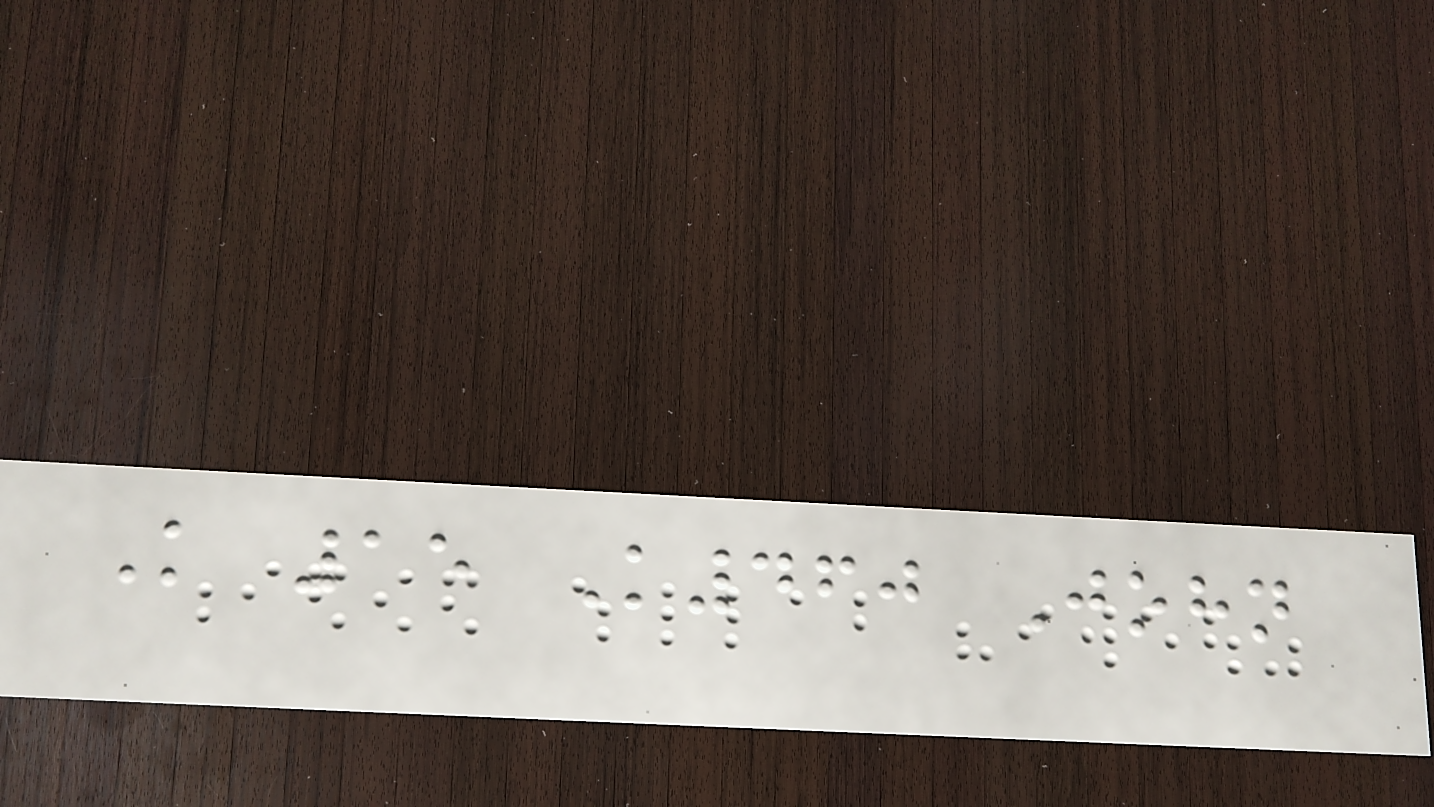K 15 K460 John
